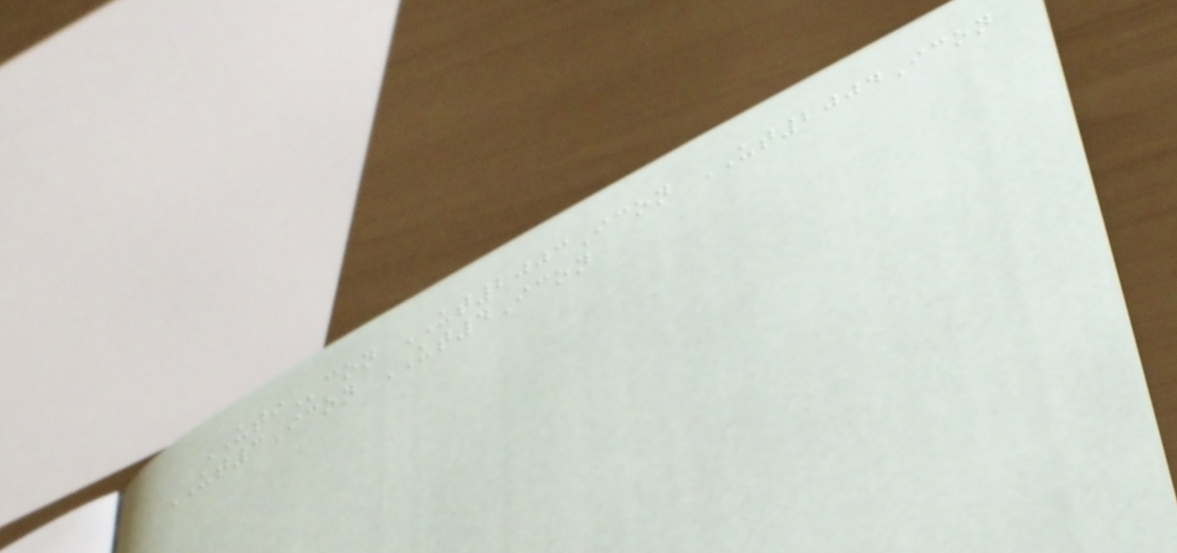UTIcon UT2003Icon UT2004Icon
UT3Icon UT4Icon
